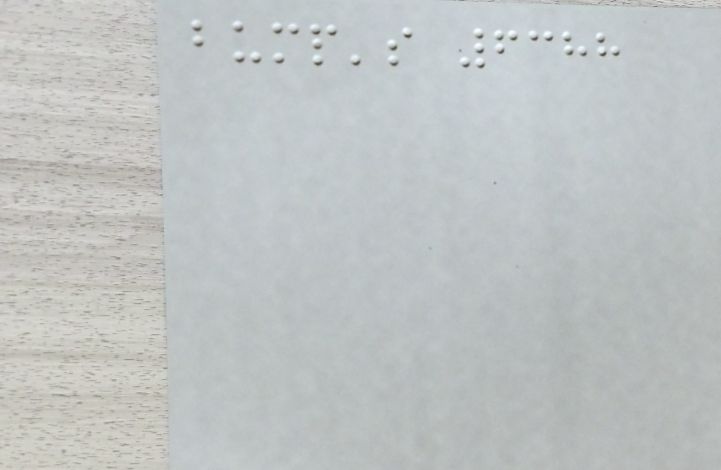bump's 6388
